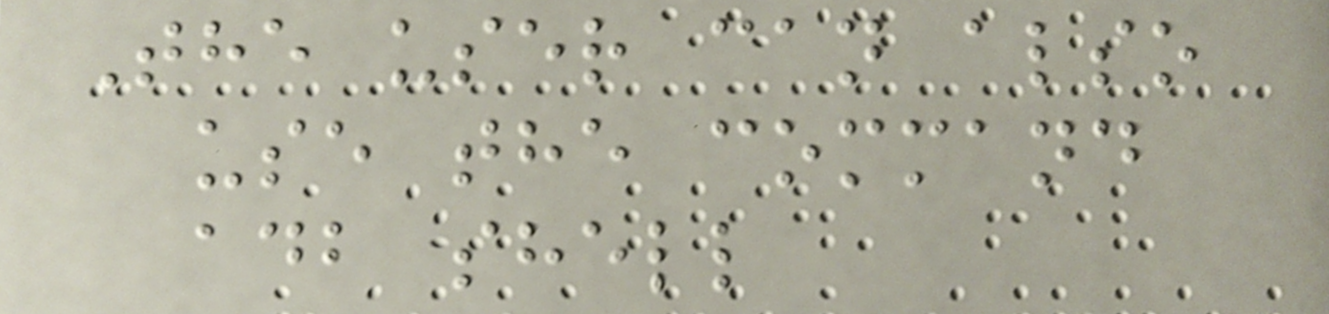The user can also
use the command
adb shell
